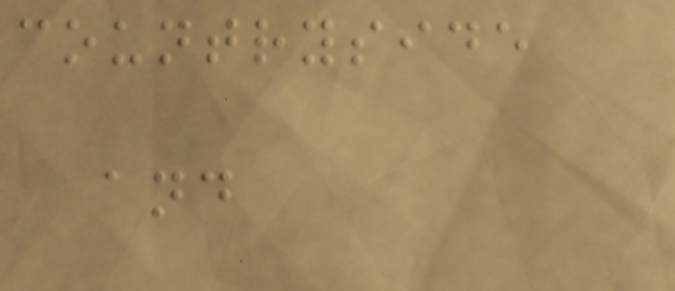countryside
and
